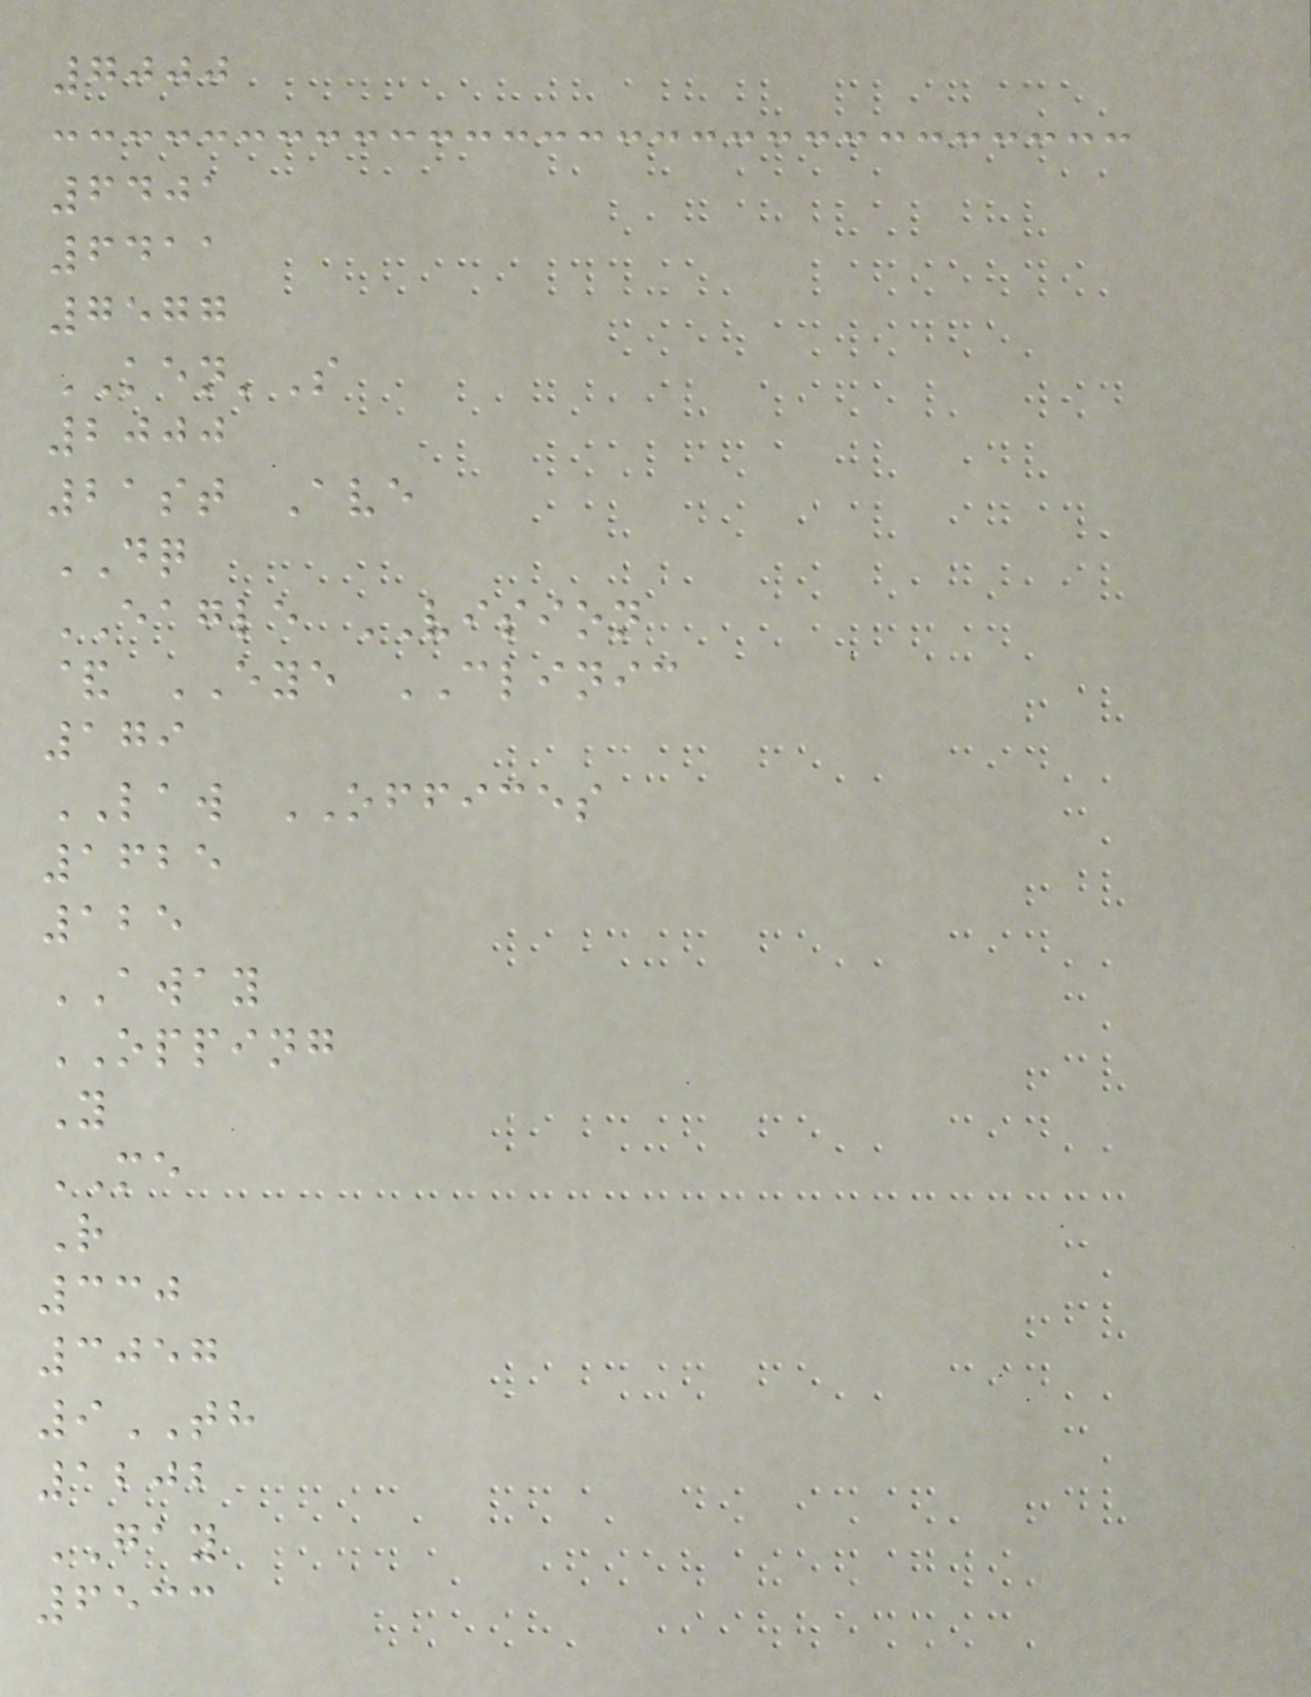7000
6401
6411
7577
KEN'S
2000
21st Ave
DQ
EAGLE VISION
& EYE CLINIC
179
LAW OFFICES
1625
125
AWAY
OPPING
Y
ME
R
330
3057
9TH
1202
GAY
6533
